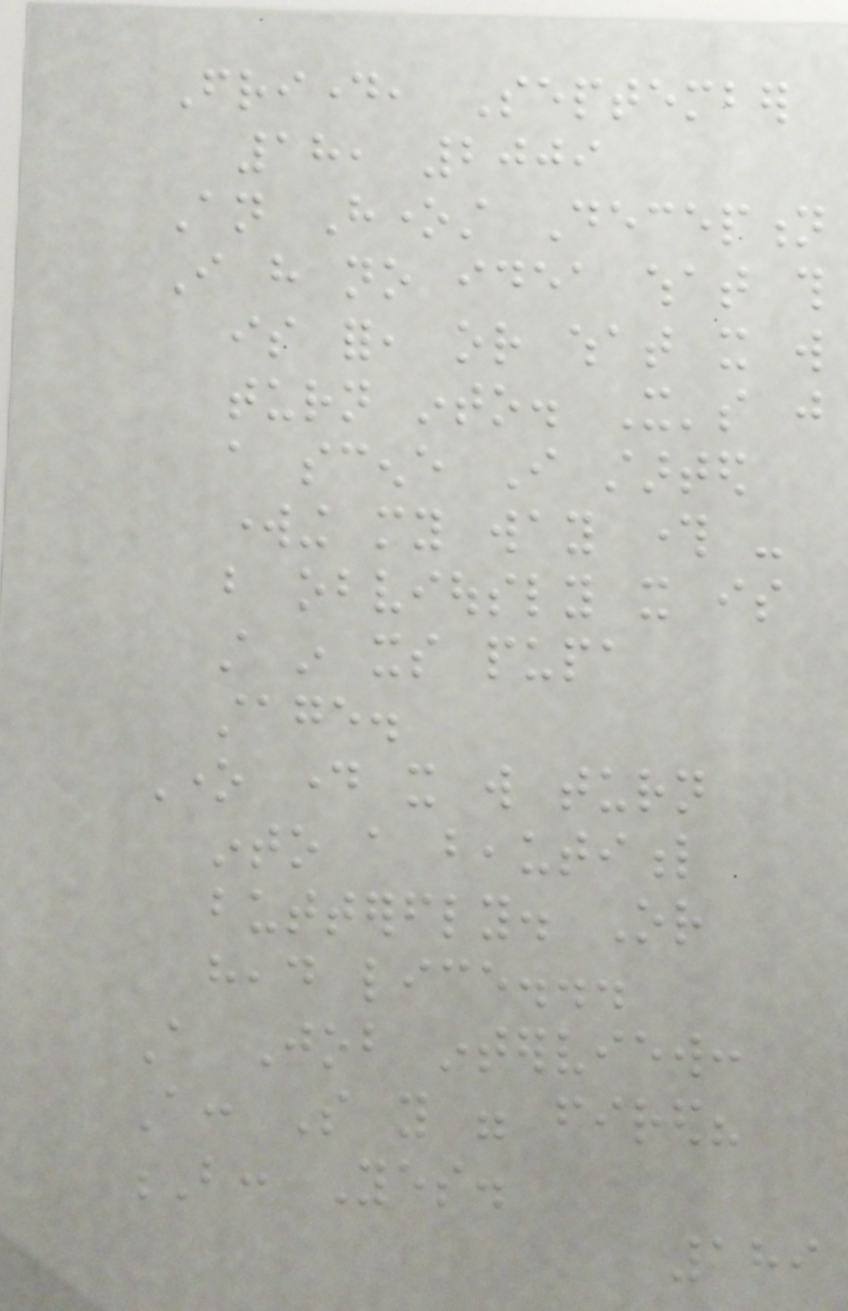Friday, September
18, 2009
An Honest Deception
I have no idea what this
is for, or what it will
turn into. It's just
a scene I started
working my way through -
but obviously it is
still in its pupa
stage.
One day it will turn
into a beautiful
butterfly. Or
head lice...
A Job interview:
A: So you were fired?
B: Yes.
189
